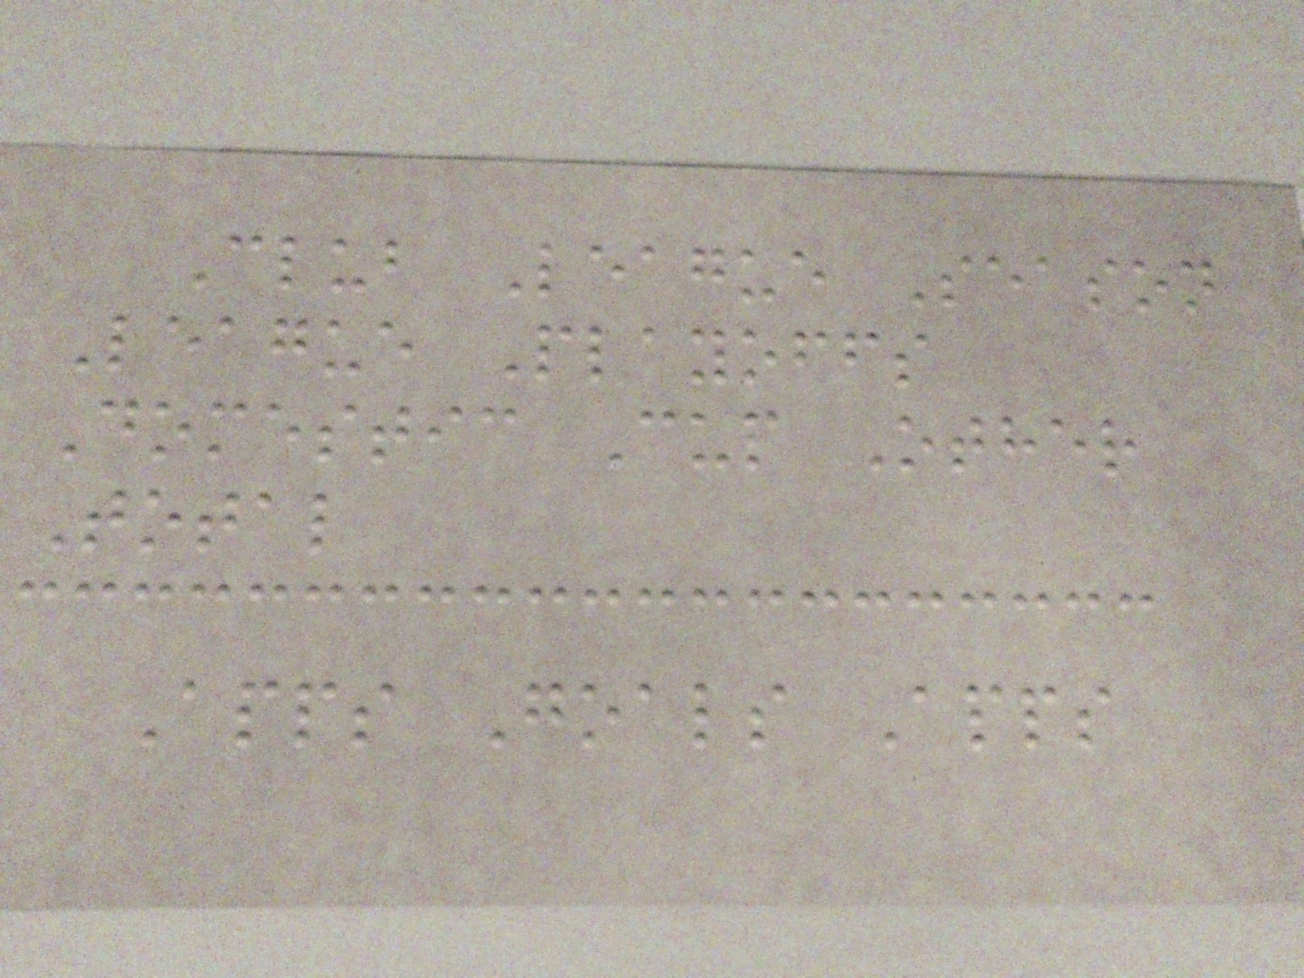Club League Season
League Playoffs
Domestic Cup Other
Total
Apps Goals Apps
